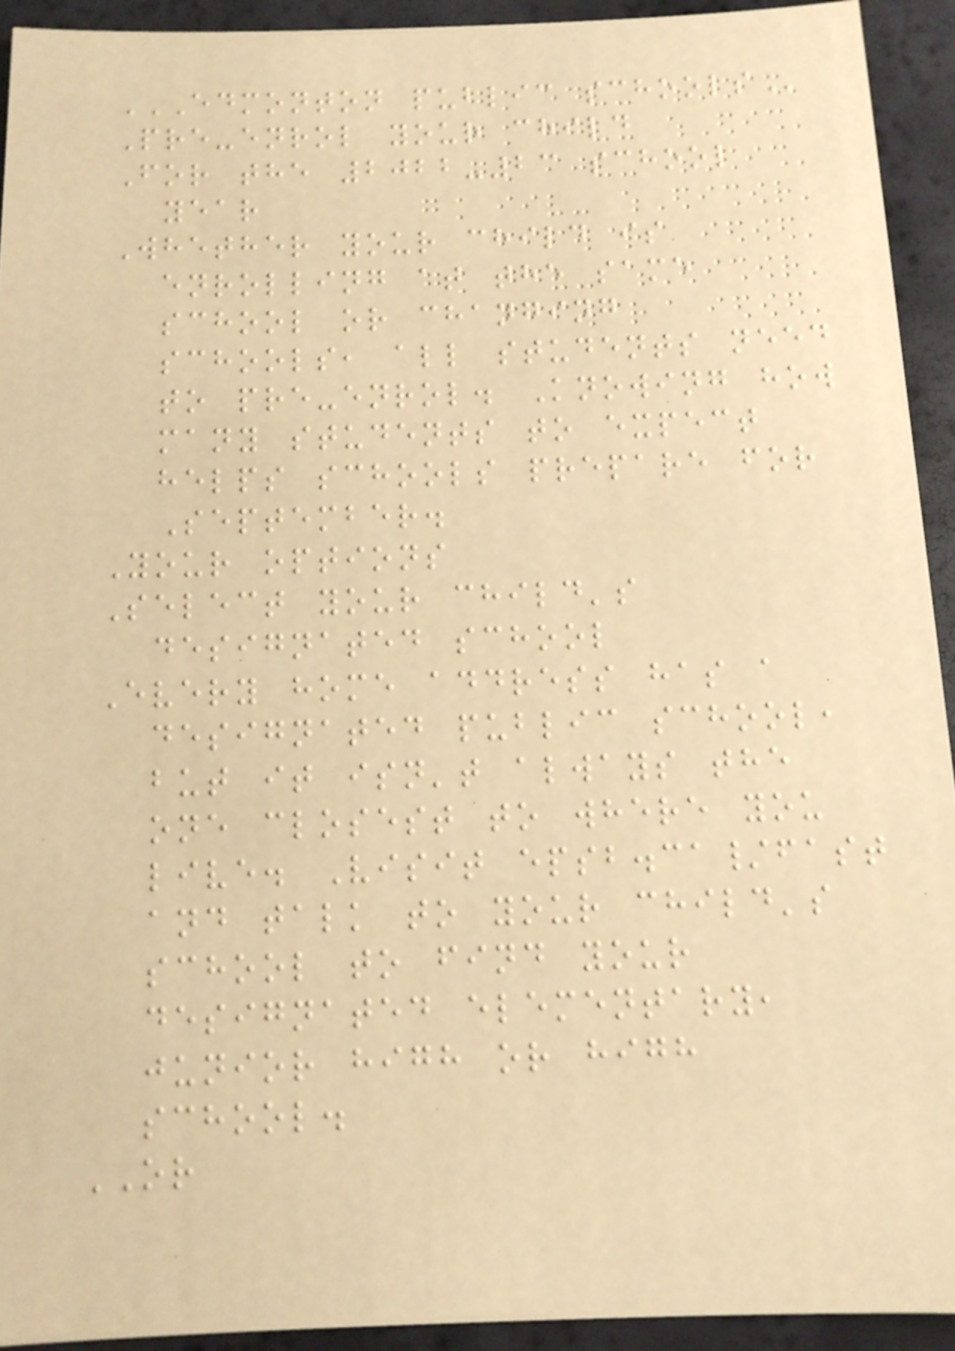EDMONTON PUBLIC SCHOOLS
Pre-enrol your child
For the 2022-23 school
year
Whether your child is
enrolling at the same
school or changing
schools, all students need
to pre-enrol. Knowing how
many students to expect
helps schools prepare for
September.
Your options
Select your child's
designated school
Every home address has a
designated public school,
but it isn't always the
one closest to where you
live. Visit epsb.ca/fast
and talk to your child's
school to find your
designated elementary,
junior high or high
school.
OR
